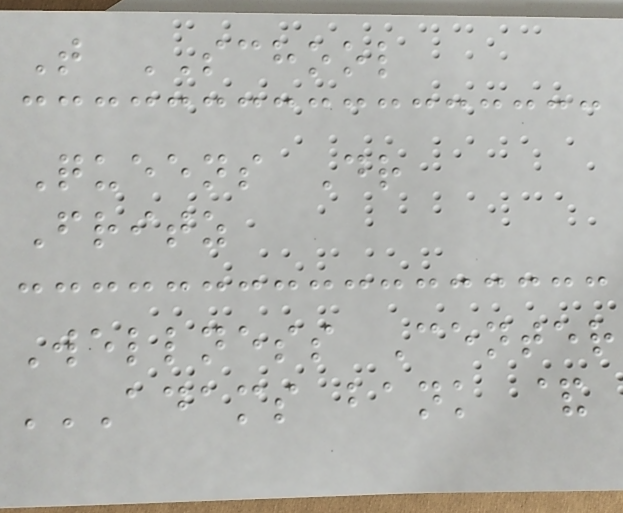T SCHOOL
Queens Dr
Fritz
Wellness Center
ADAMS BANK &
